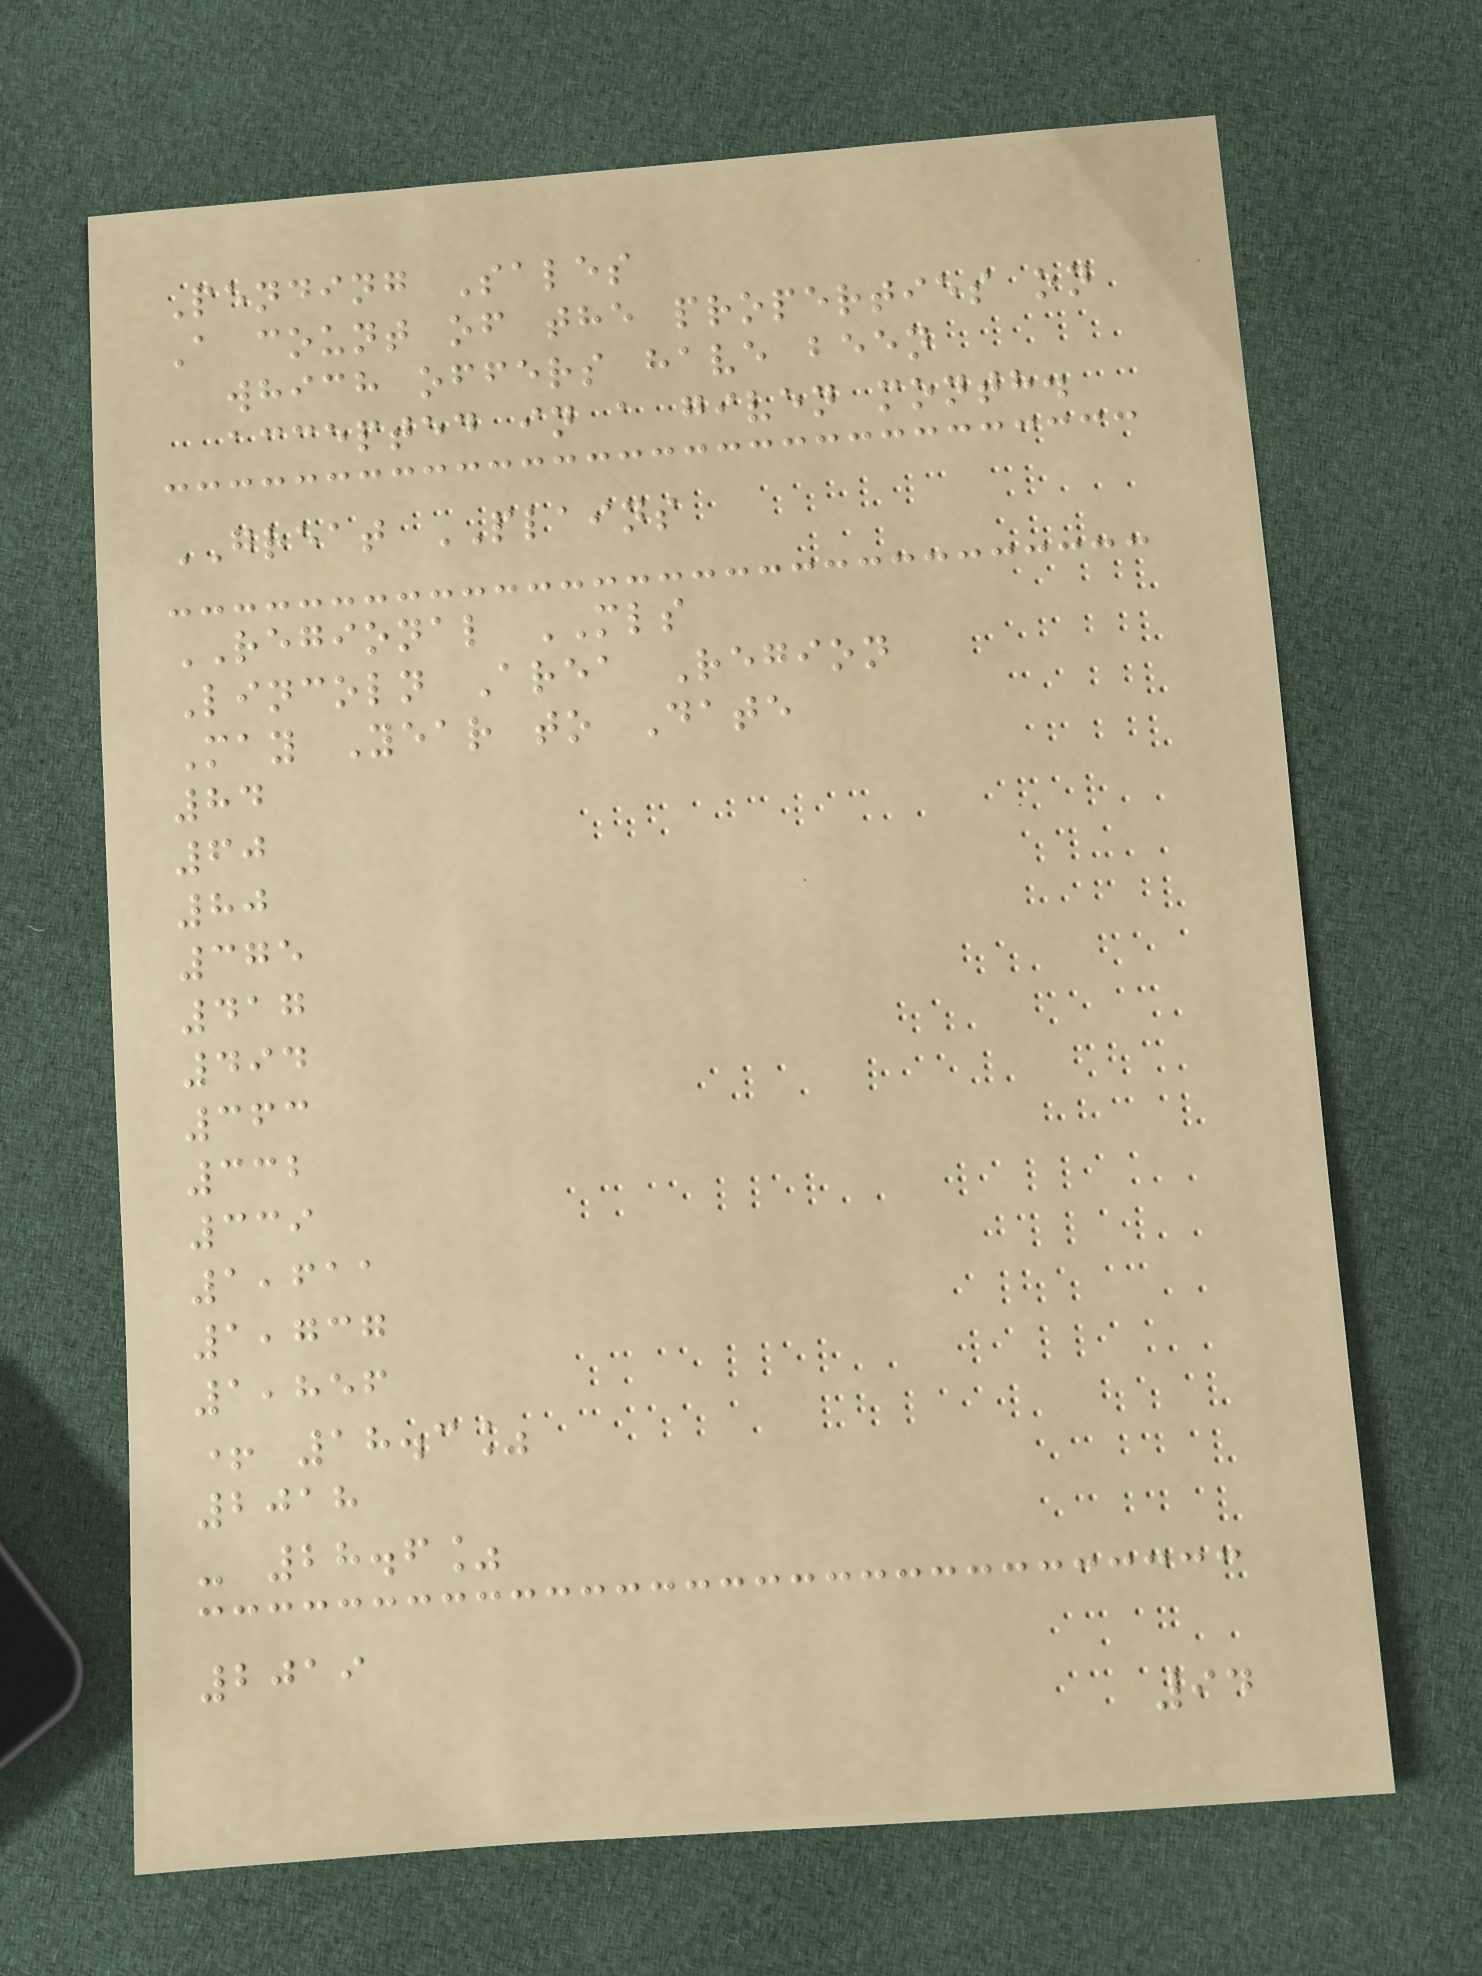Pending Sales
A count of the properties on
which offers have been
accepted in a given month.
GREAT PLAINS
REGIONAL MLS
Lincoln Area Region
May Year to Date
84
60
80
375
417
494
363
332
339
1,611
1,737
1,856
+ 18.3%
2018
- 28.6%
2019
94
